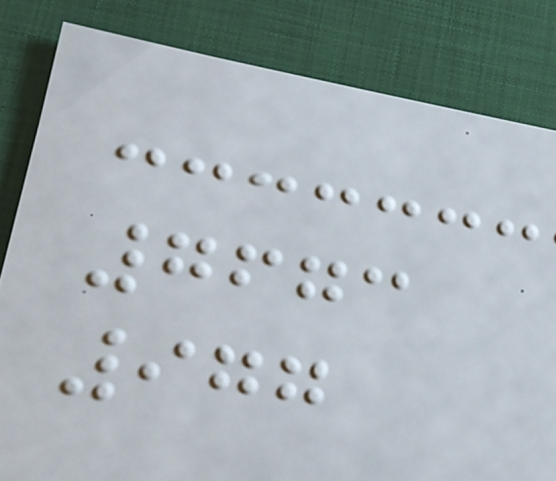7673
977
